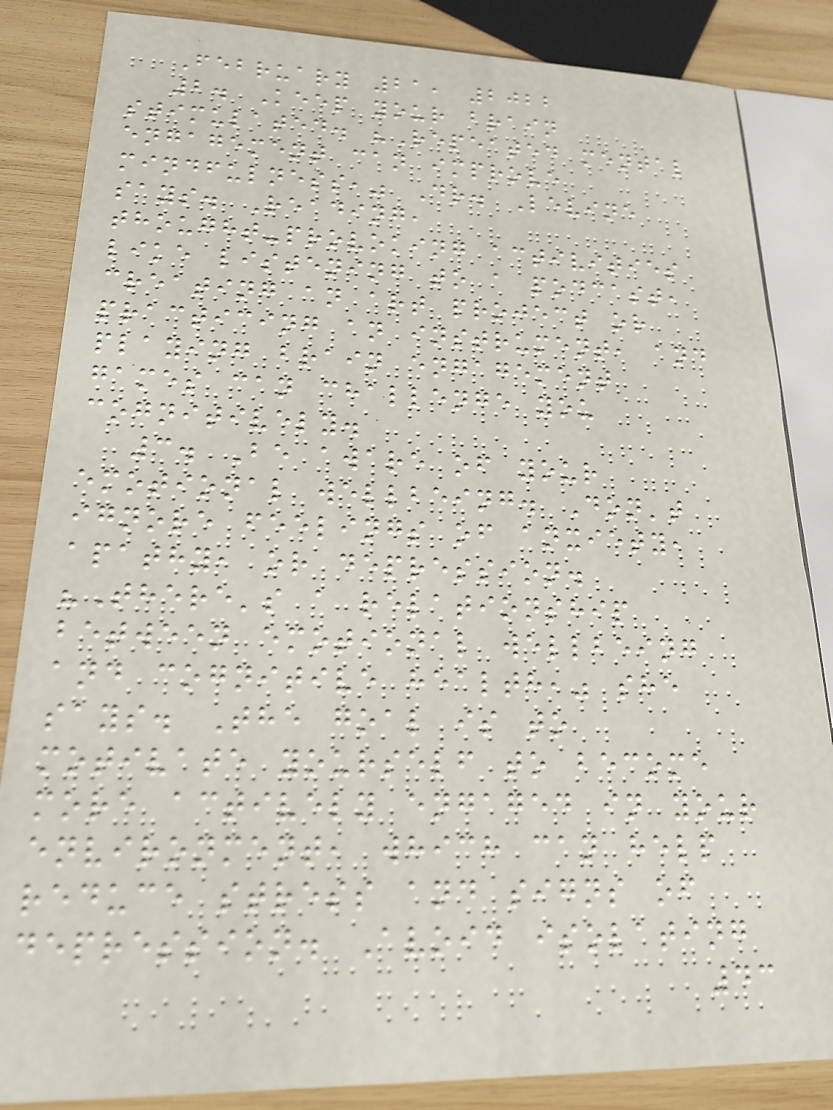February 21, 2022
2. Keep your brain
stimulated. "Repeated mental
engagement can improve
mindfulness," Dr. Levine
says. Reading,
thought-provoking activities
like listening to a podcast,
creating an art project or
practicing an instrument, and
playing brain engagement
games can challenge you
cognitively.
3. Be aware of your
emotional wellbeing. Don't
ignore feelings of anxiety,
apathy, or depression.
"There's a relationship
between emotional wellbeing
and cognitive health," she
says. The goal is to
motivate yourself to become
more actively engaged in your
environment, which can help
reduce stress and signs of
depression. Avoid isolating
43
